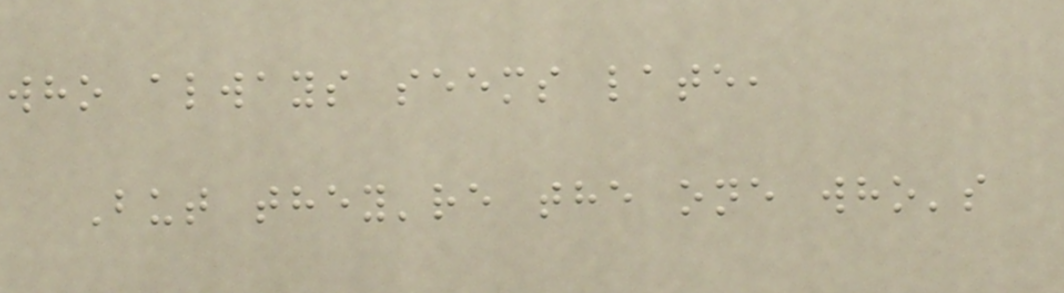who always seems late,
But they're the one who's
